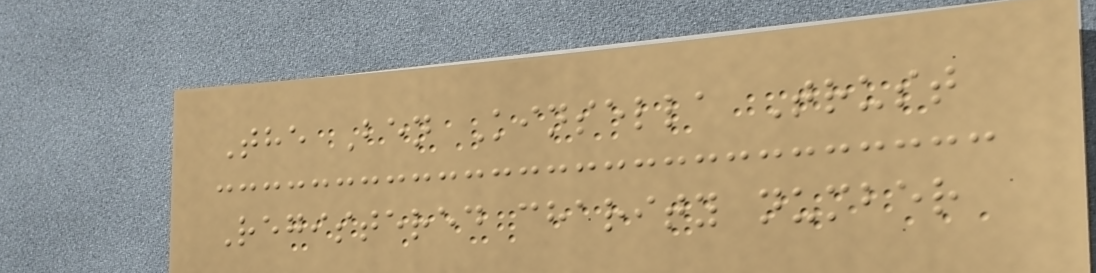The Ben Kinsella Trust
Registered charity number
